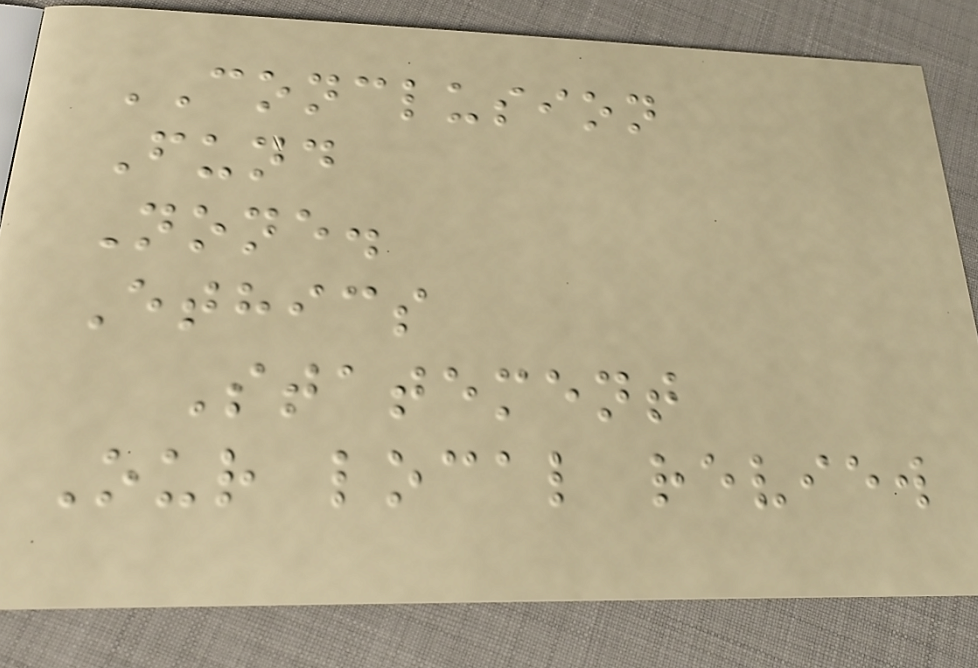CONCLUSION
Fund
None.
Ethics
Statement
Our local review
